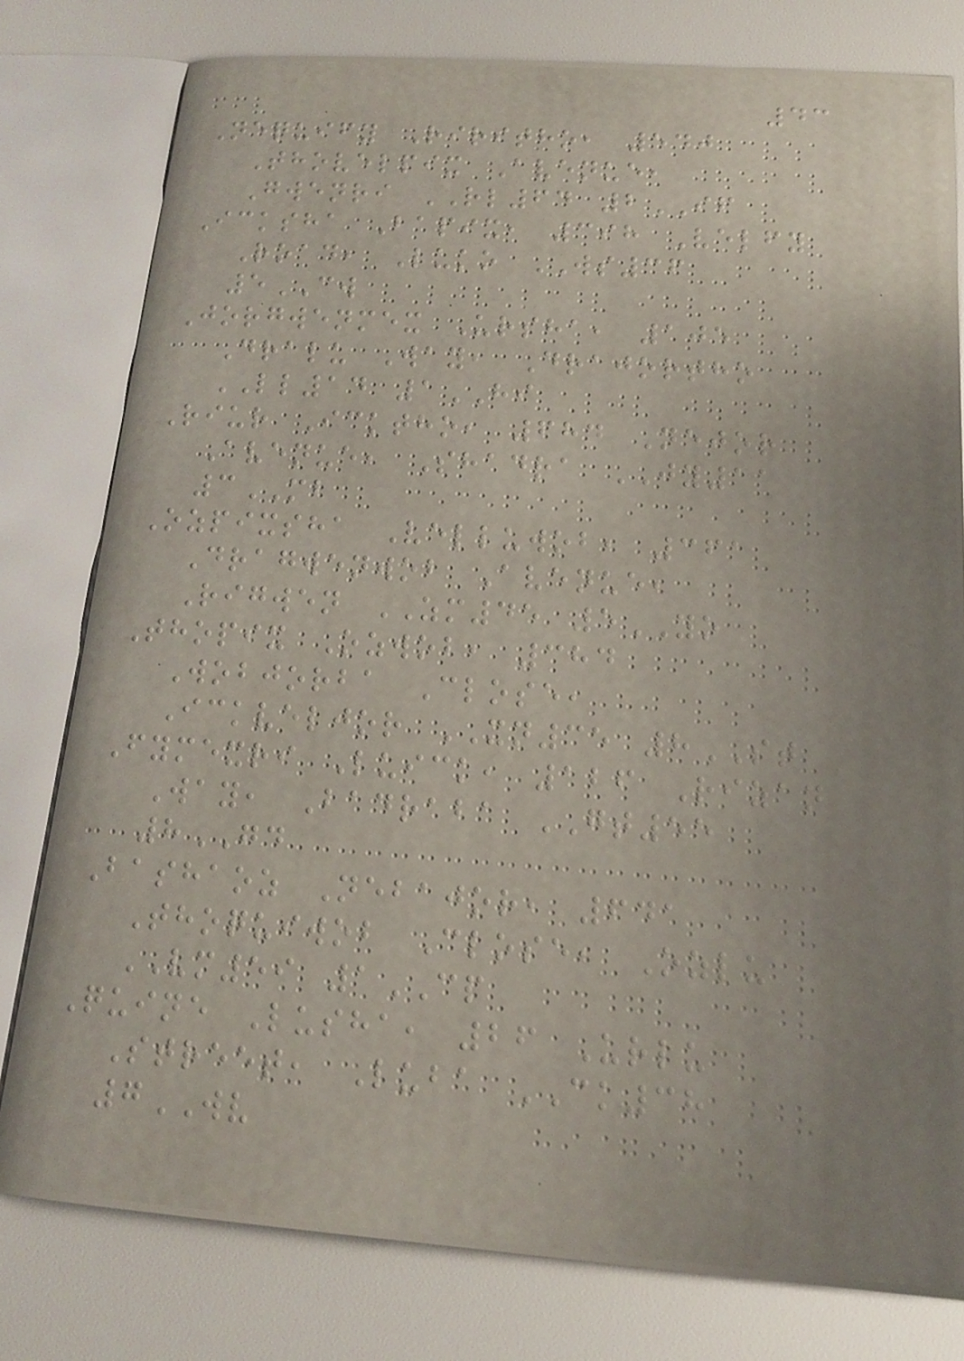43
Nequify Riritho, 540
Thovelpix Avenue,
Gwenri RL64 2IF
Icksha Bapix, 398 Velfy
Road, Luko WS36
5CW
Jorgwenmex Ursha, 105
Dralu Way, Drajortho
LL14 1HI
Riur Icktho, 684 Nejor
Avenue, Shadra JY11
3MB
Ozpixsha Velluwob, 361
Dragwenwob Avenue,
Rigwen ZM45 5YO
Thopix Ozwob, 384
Wobjorba Close,
Ickveljor XN35 8ST
Fymexri Luick, 126 Rizan
Way, Badraba GT55
8GD
Bashaoz Nebajor, 641
Thoquiwob Close, Ozlu
VM59 1CP
Quine Lusha, 26 Urlu
Street, Luba CK38
7WV
